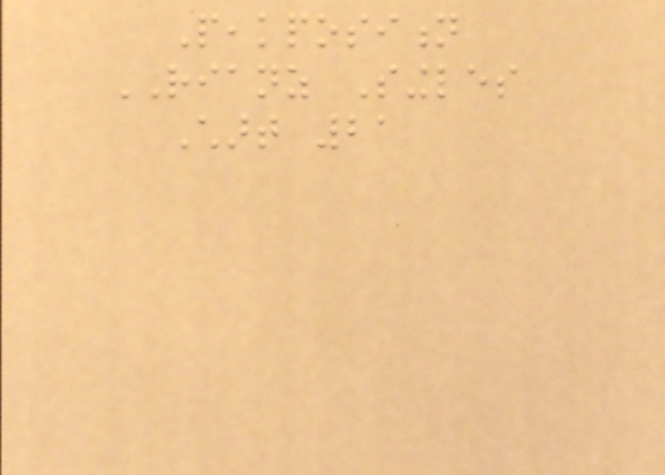Peakposition
RIANZ Singles
Chart 21
